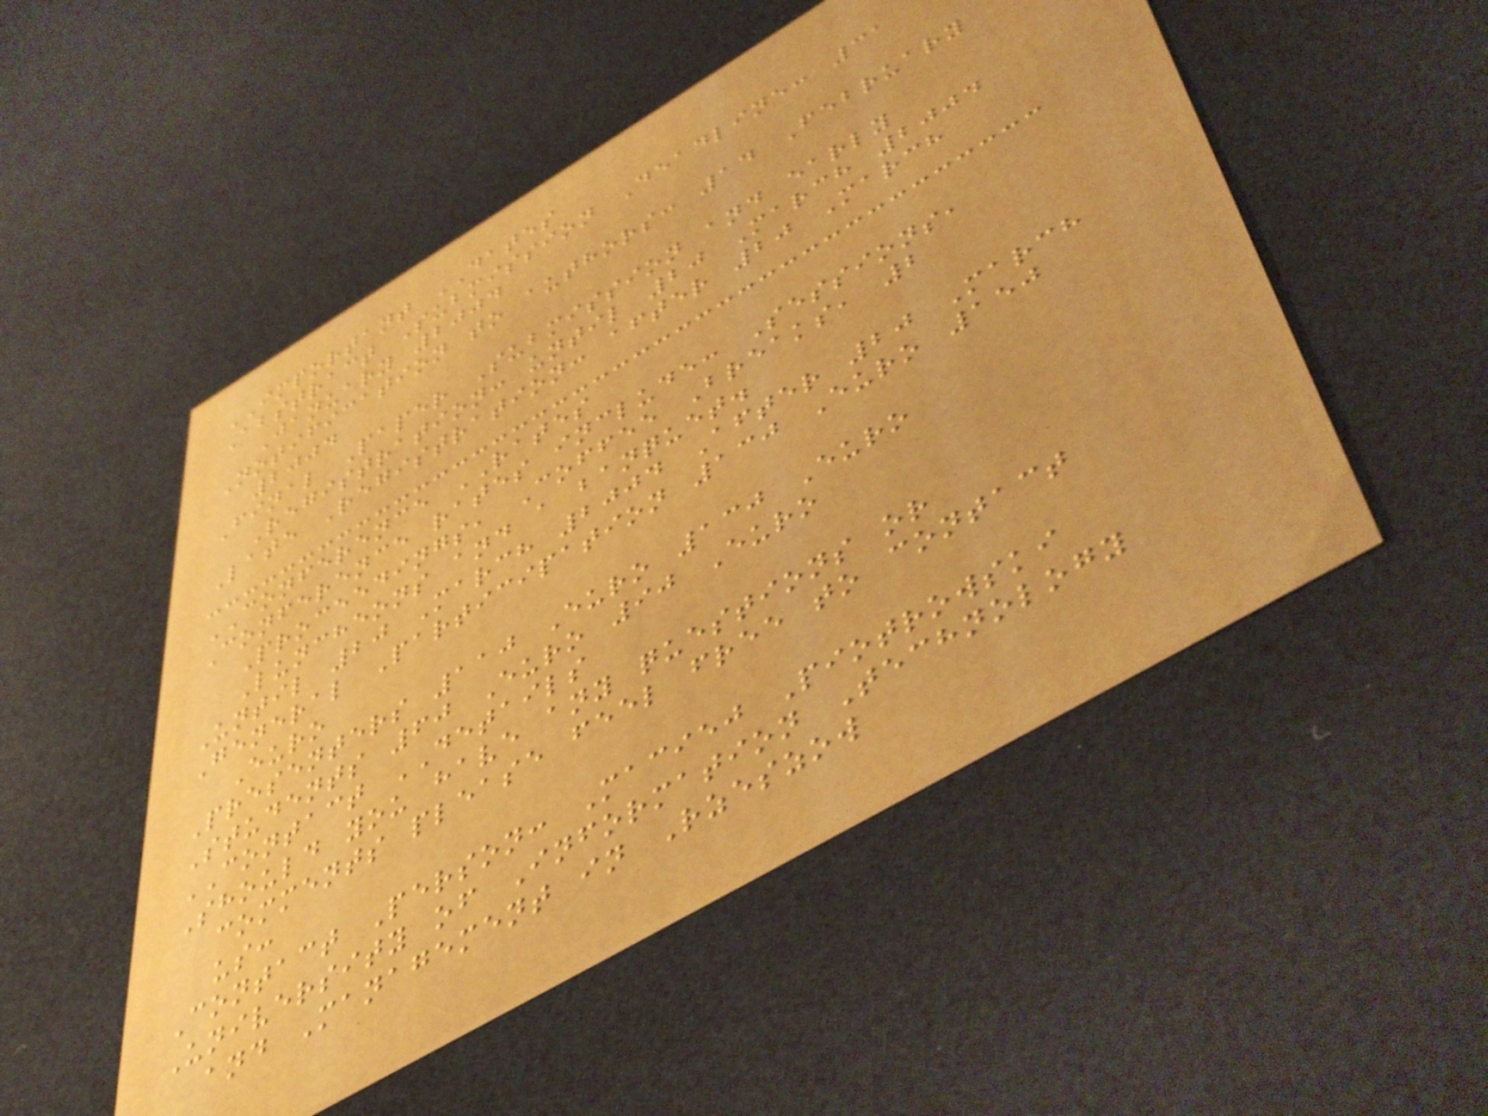IMPORTANT DATES
Abstract Submission Deadline: 31
January 2004
Notification to authors: 14 February
2004
Final Paper Submission and early
Registration: until 20 March 2004
Late Registration: after 20 March
CONFERENCE RATES
Conference rates include: Sessions,
Proceedings, Coffee Breaks, 2
Luncheons and a banquet.
Until 20 March 2004 After 20 March
General Participation 130 Euro 150
Euro
Presenters 110 Euro 130 Euro
Students 60 Euro 90 Euro
CONTACT DETAILS
Should you have any questions or
comments please feel free to contact
us:
Contact Person: Maciej Piotrowski
University of Information Technology
and Management in Rzeszow
